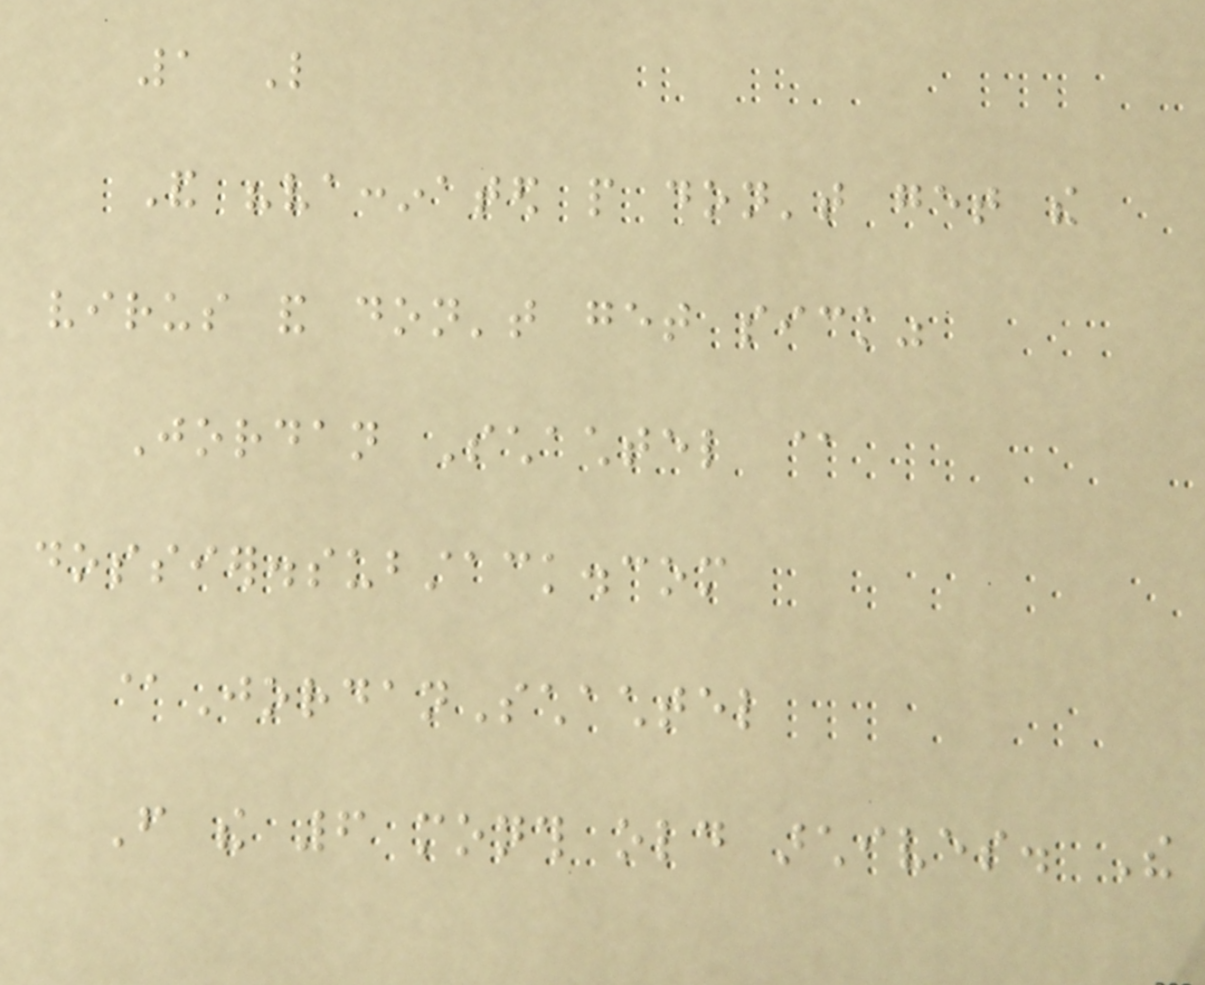1 Like
And "vaccinated people don't get the
virus and don't get sick"
Jordan Schachtel @
dossier.substack.com
@JordanSchachtel
From the 6 month old archives. The
